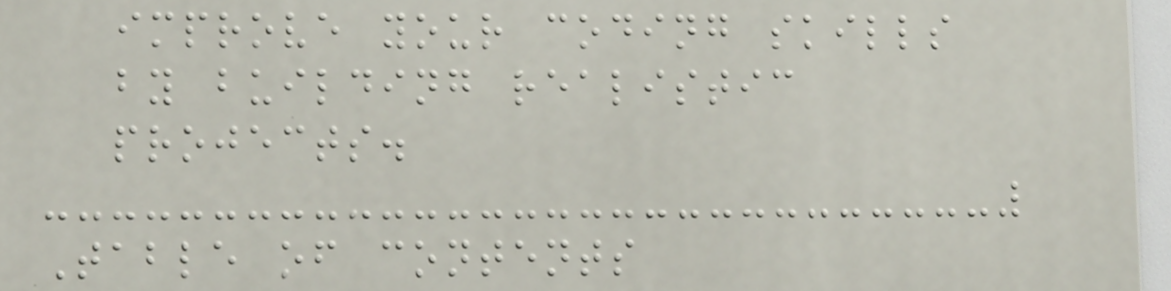improve your coding skills
by building realistic
projects.
Table of contents
